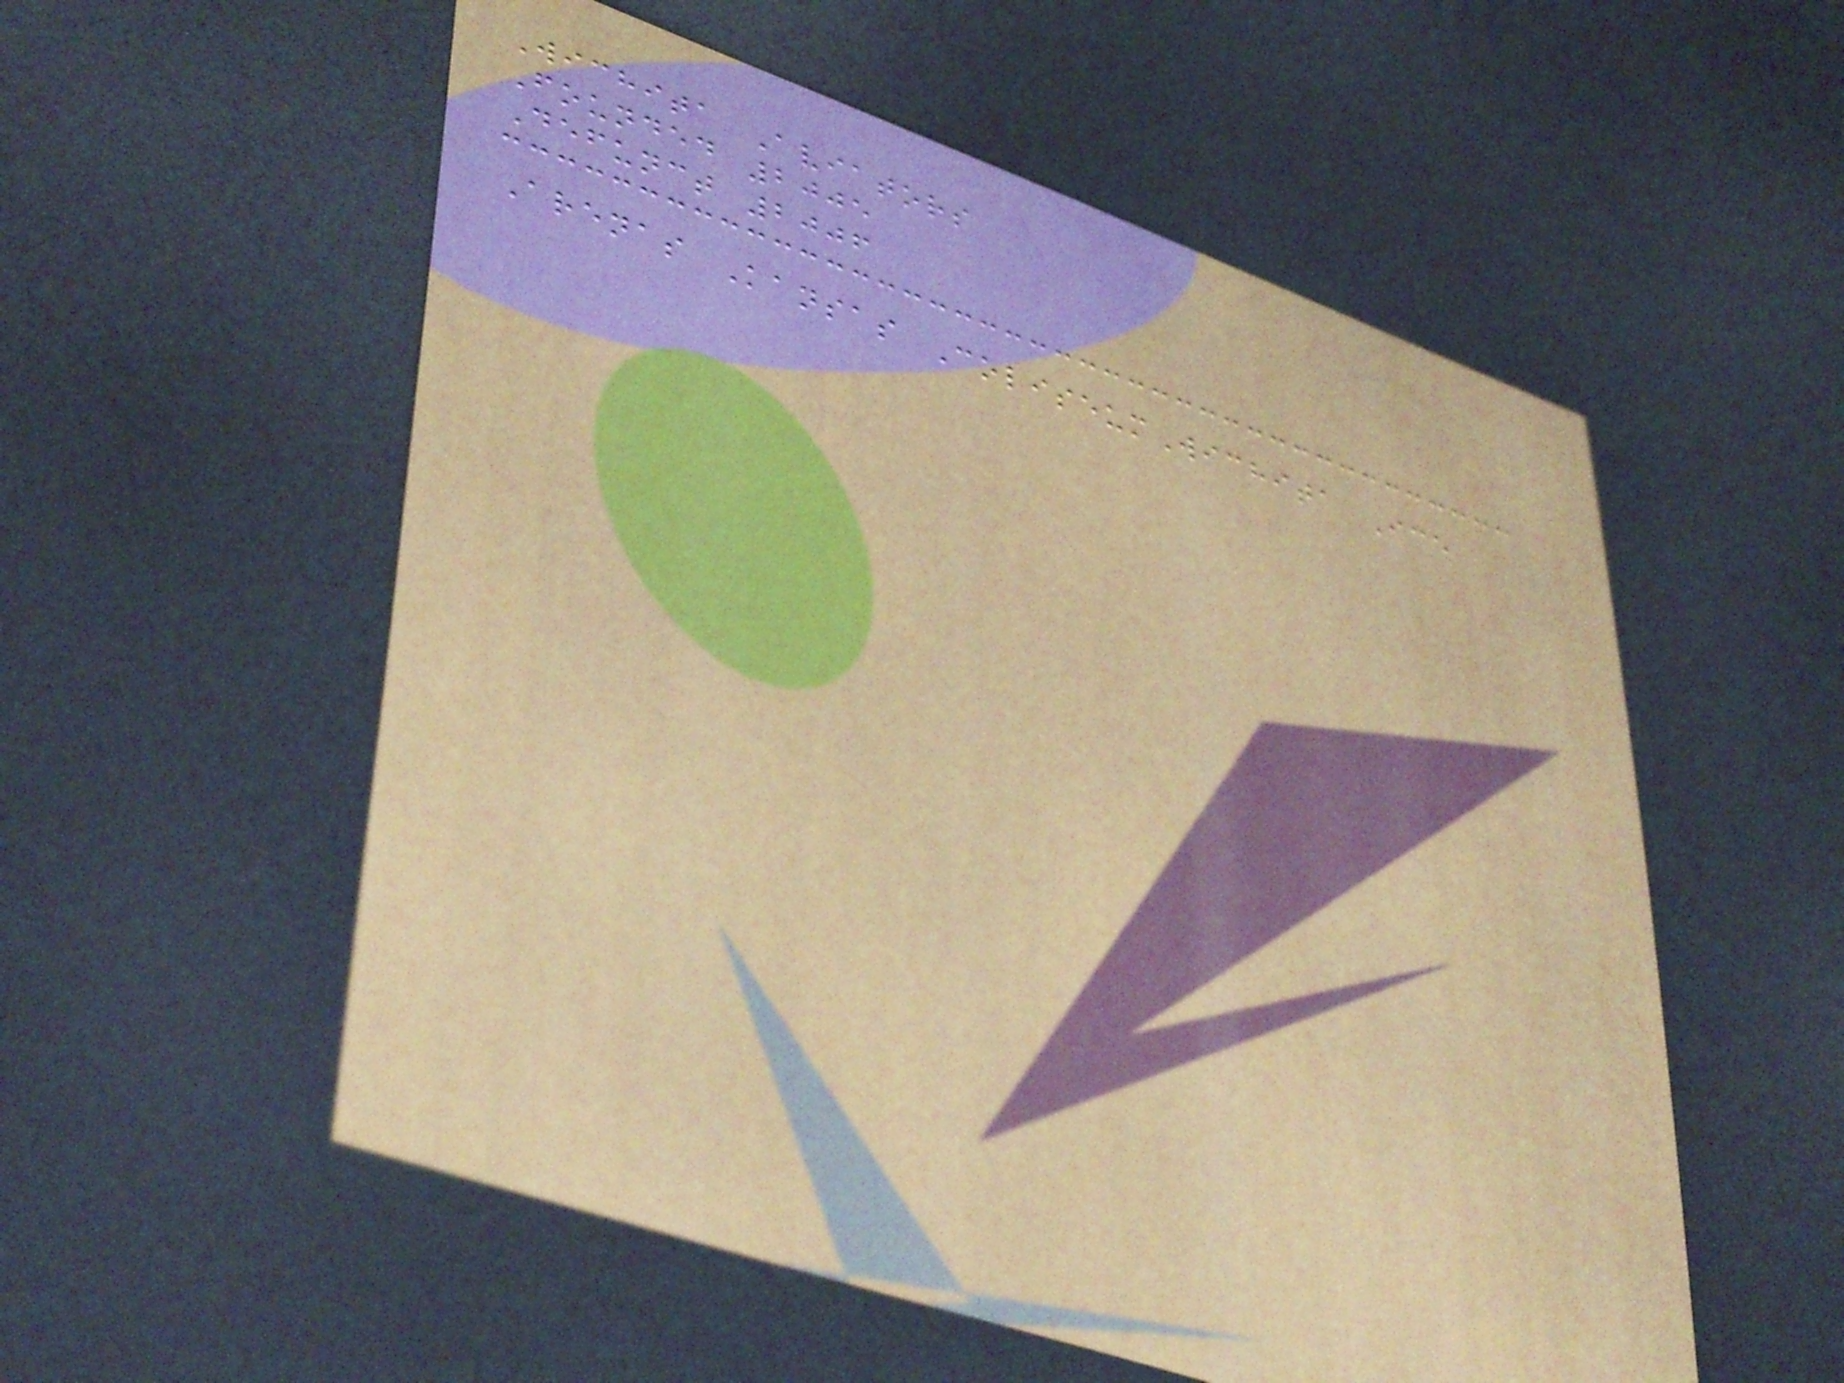Wichita Aviators
Founded 2005
Defunct 2006
Arenas Kansas ColiseumWichita Ice
